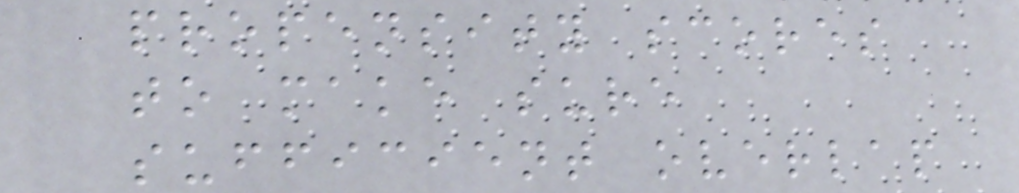propensity scores
to make sure
sufficient overlap
